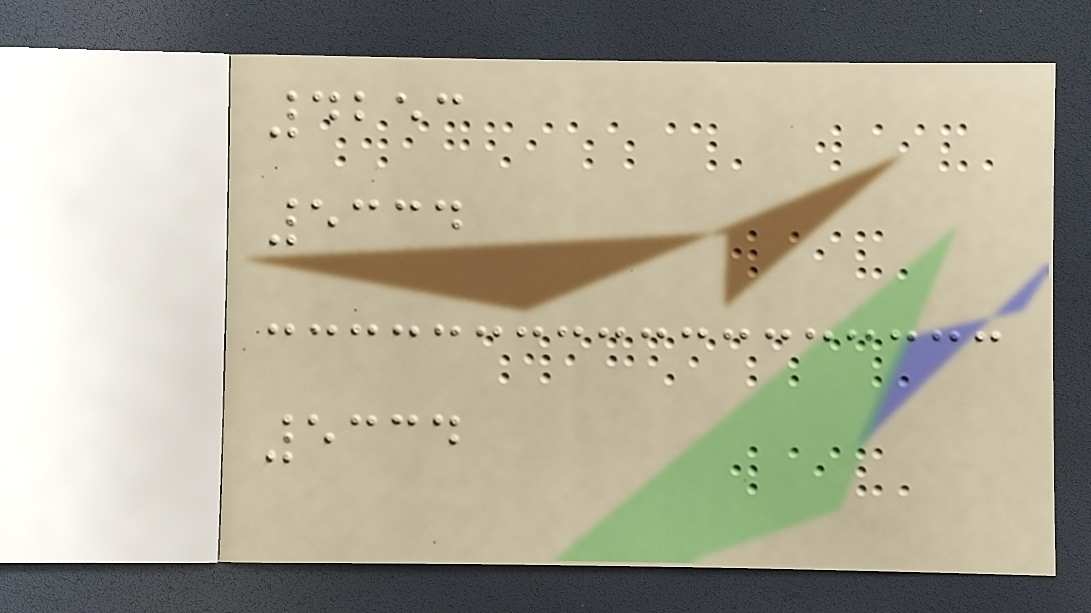4253
5334
5334
